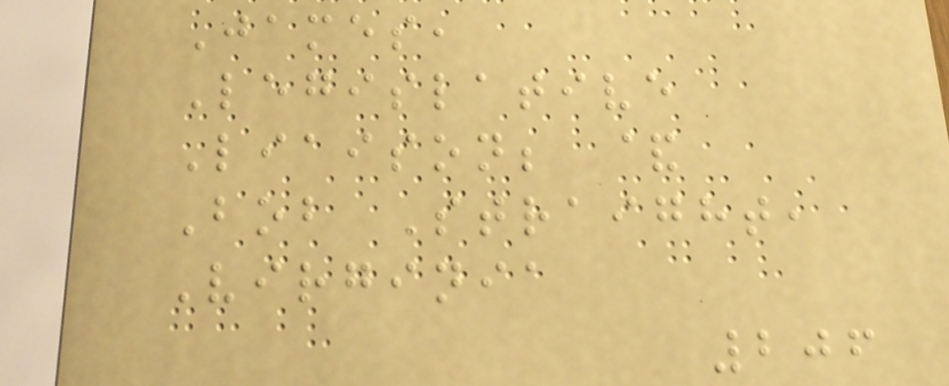James,
Legislative
Liaison; &
Bob Straight,
Virginia
206
